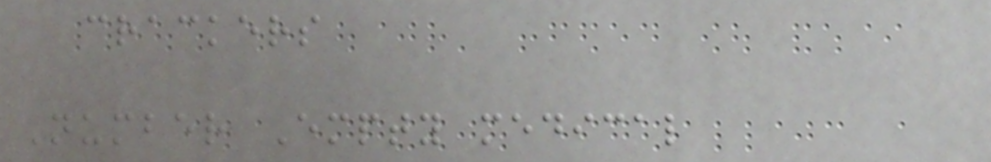crackers
Number Empty medical
